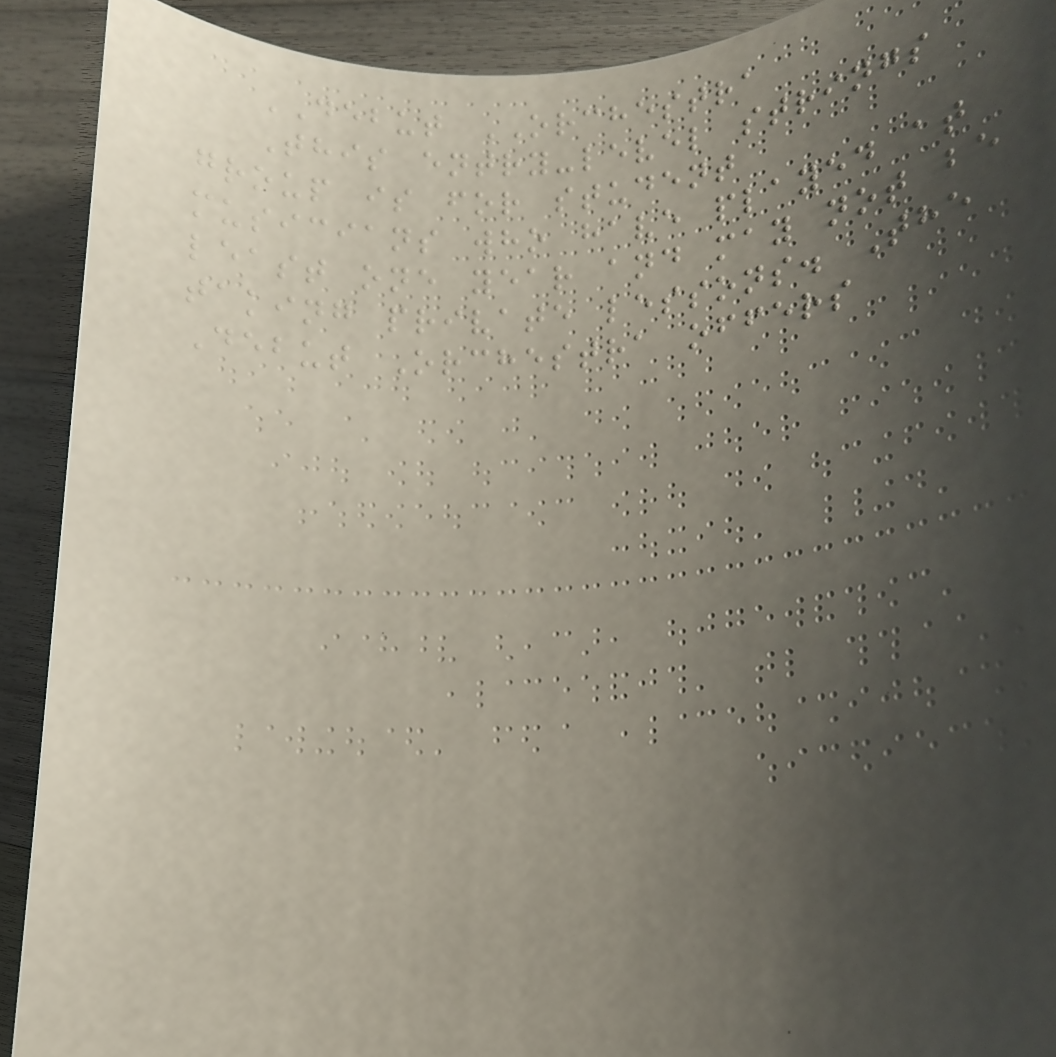DEBUT ORCHESTRA
This entry-level strings
group is for student
musicians who have played at
least one year and may not be
taking private lessons. The
Debut Orchestra offers
